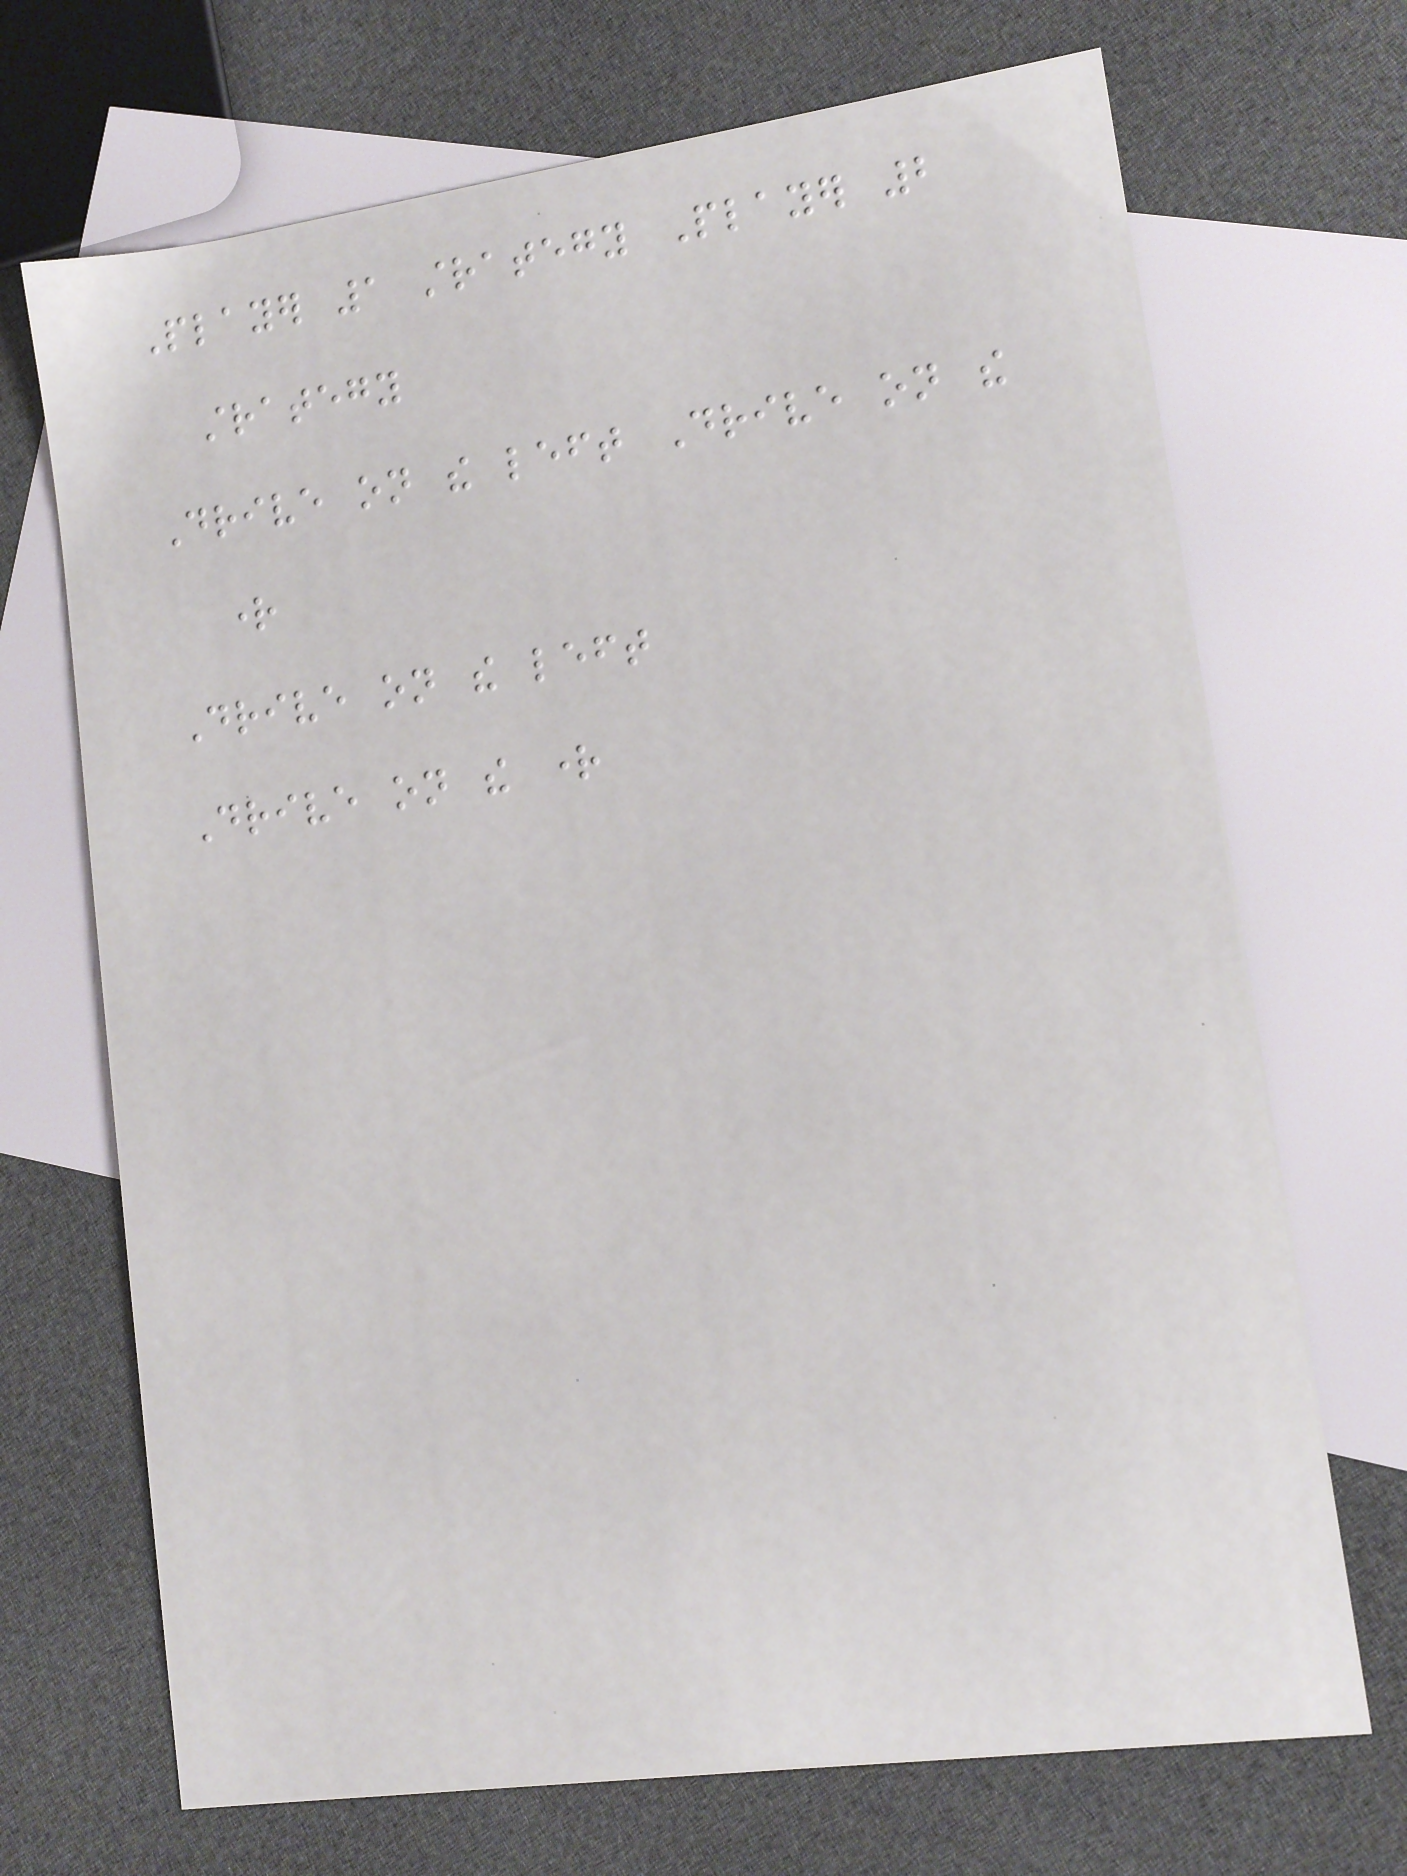Player 1 strategy Player 2
strategy
Drive on the left Drive on the
right
Drive on the left
Drive on the right
